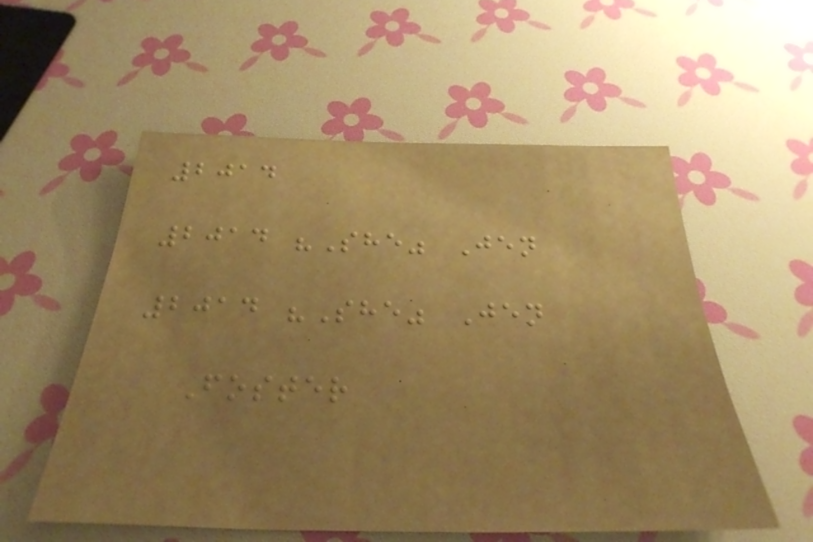2014
2014 "She" Jen
2014 "She" Jen
Foster
